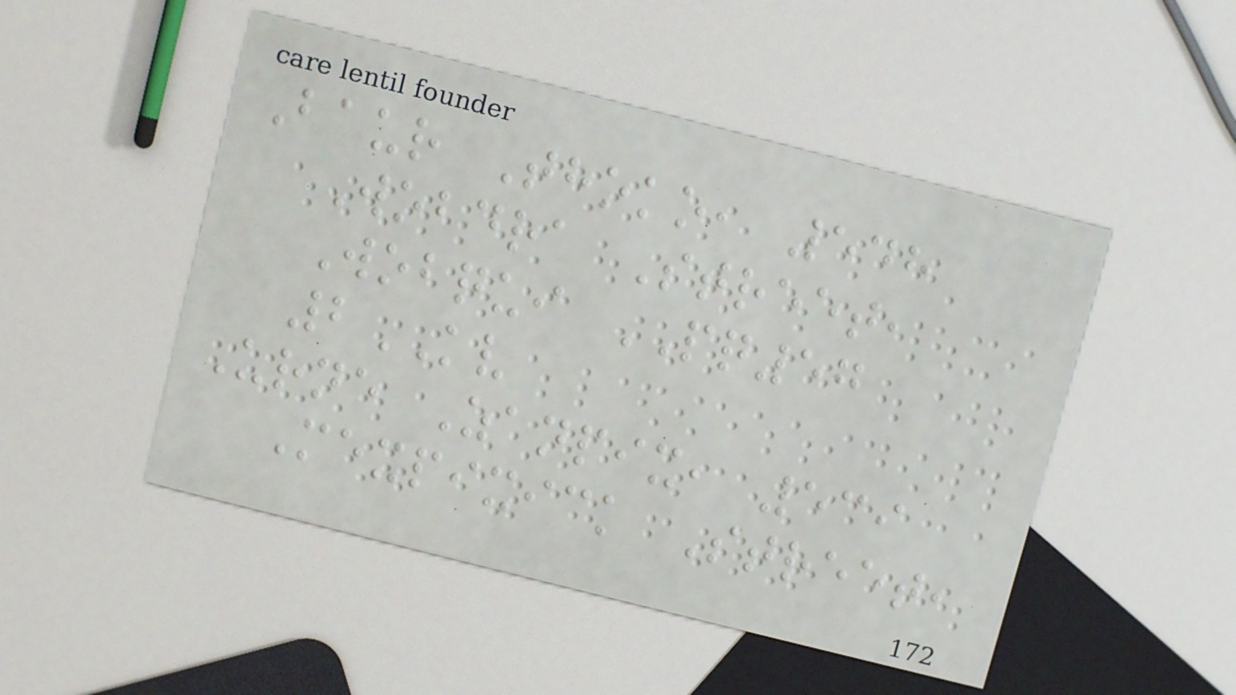Baur Thoko, 548
Wobdra Street,
Wobqui PQ57
2KV
Urne Zanpix, 539
Mexpixick Street,
